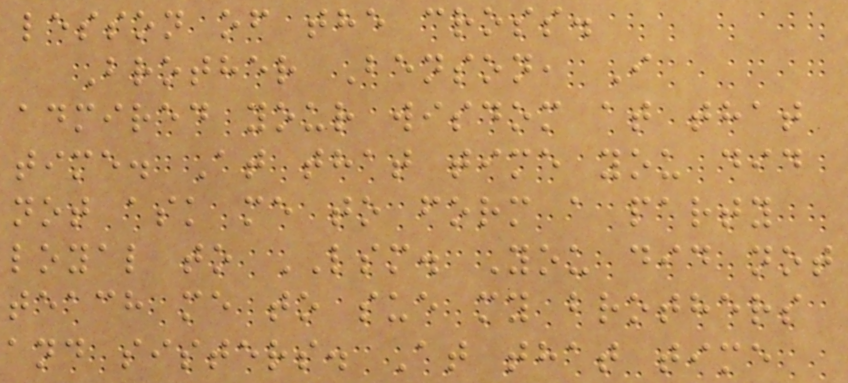lesson of the cross.
Brother Benson, I
admired your wisdom at that
time. At that time you did
not ask me to form a party
loyal to LSM. You did not
teach me to sue my brothers
and sisters. At that time
